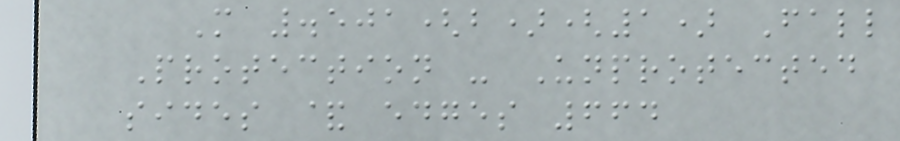M .501(b)(1) Fall
Protection - Unprotected
sides & edges 664
